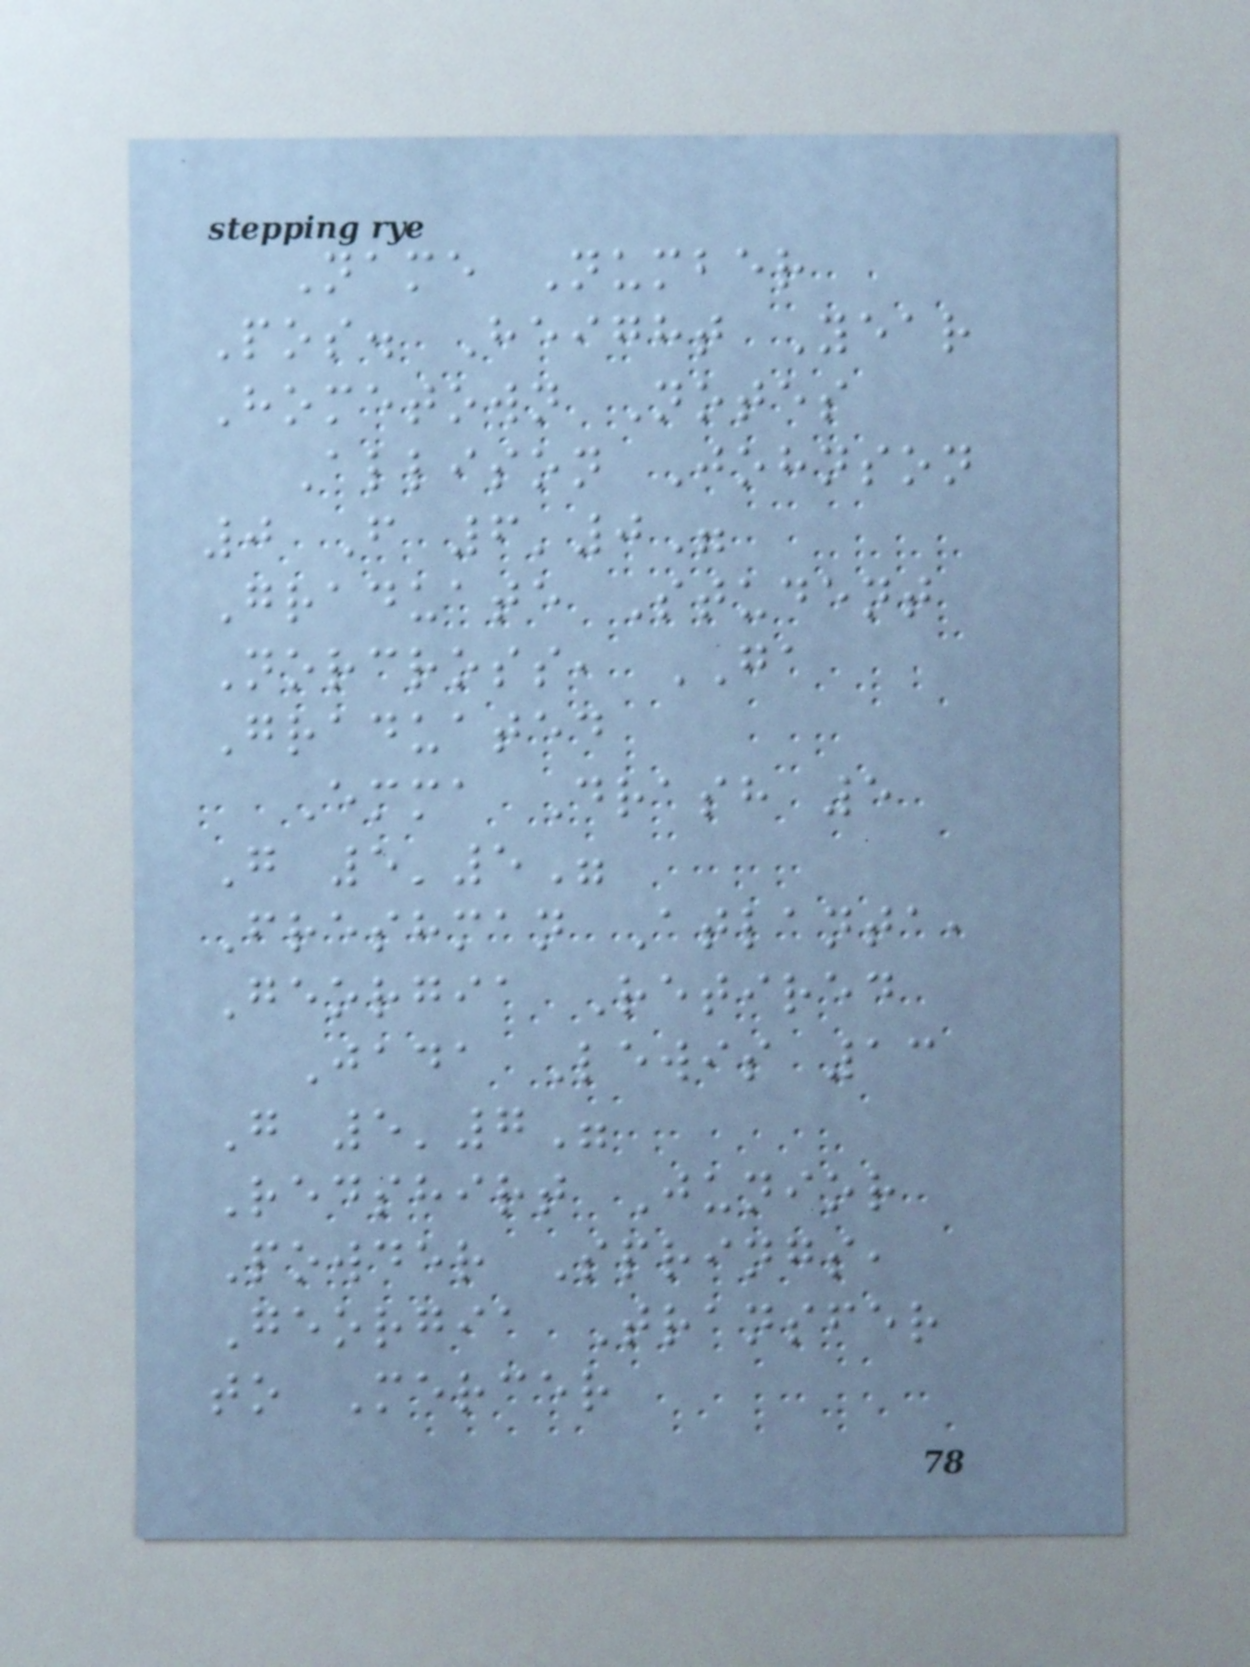Name Number
Pos. Height Year
Hometown Notes
Allison Johnson
0 F 6'0"
Graduate Student
Norcross, GA
Graduated
Emma Drash 5
G 5'5"
Freshman Atlanta,
Georgia Retired
Jada Lewis 13
G 5'7"
Redshirt Junior
Powder Springs,
Georgia Transfer
to Mercer
